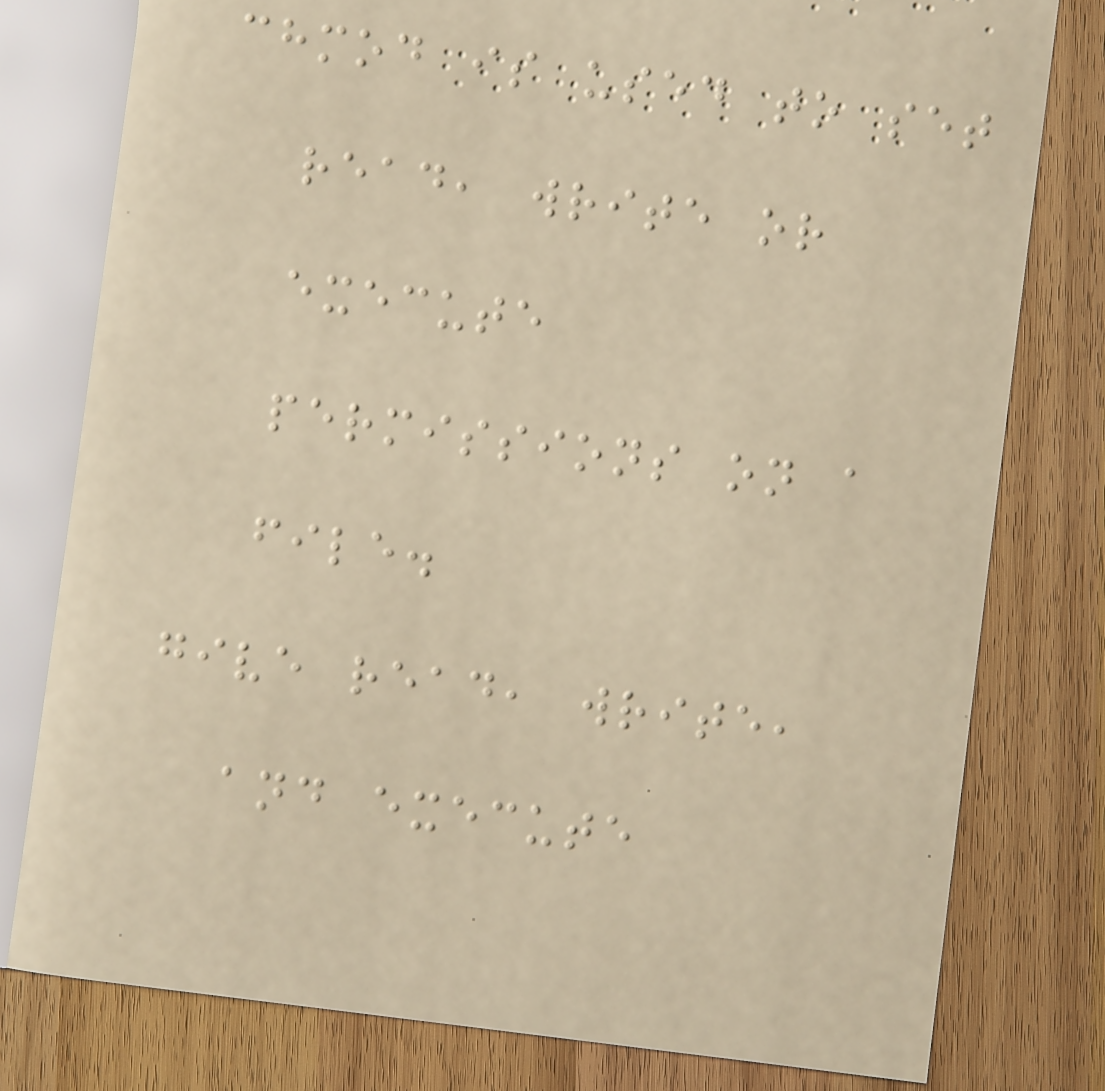chmod is used to set
read, write or
execute
permissions on a
file.
give read, write,
and execute
